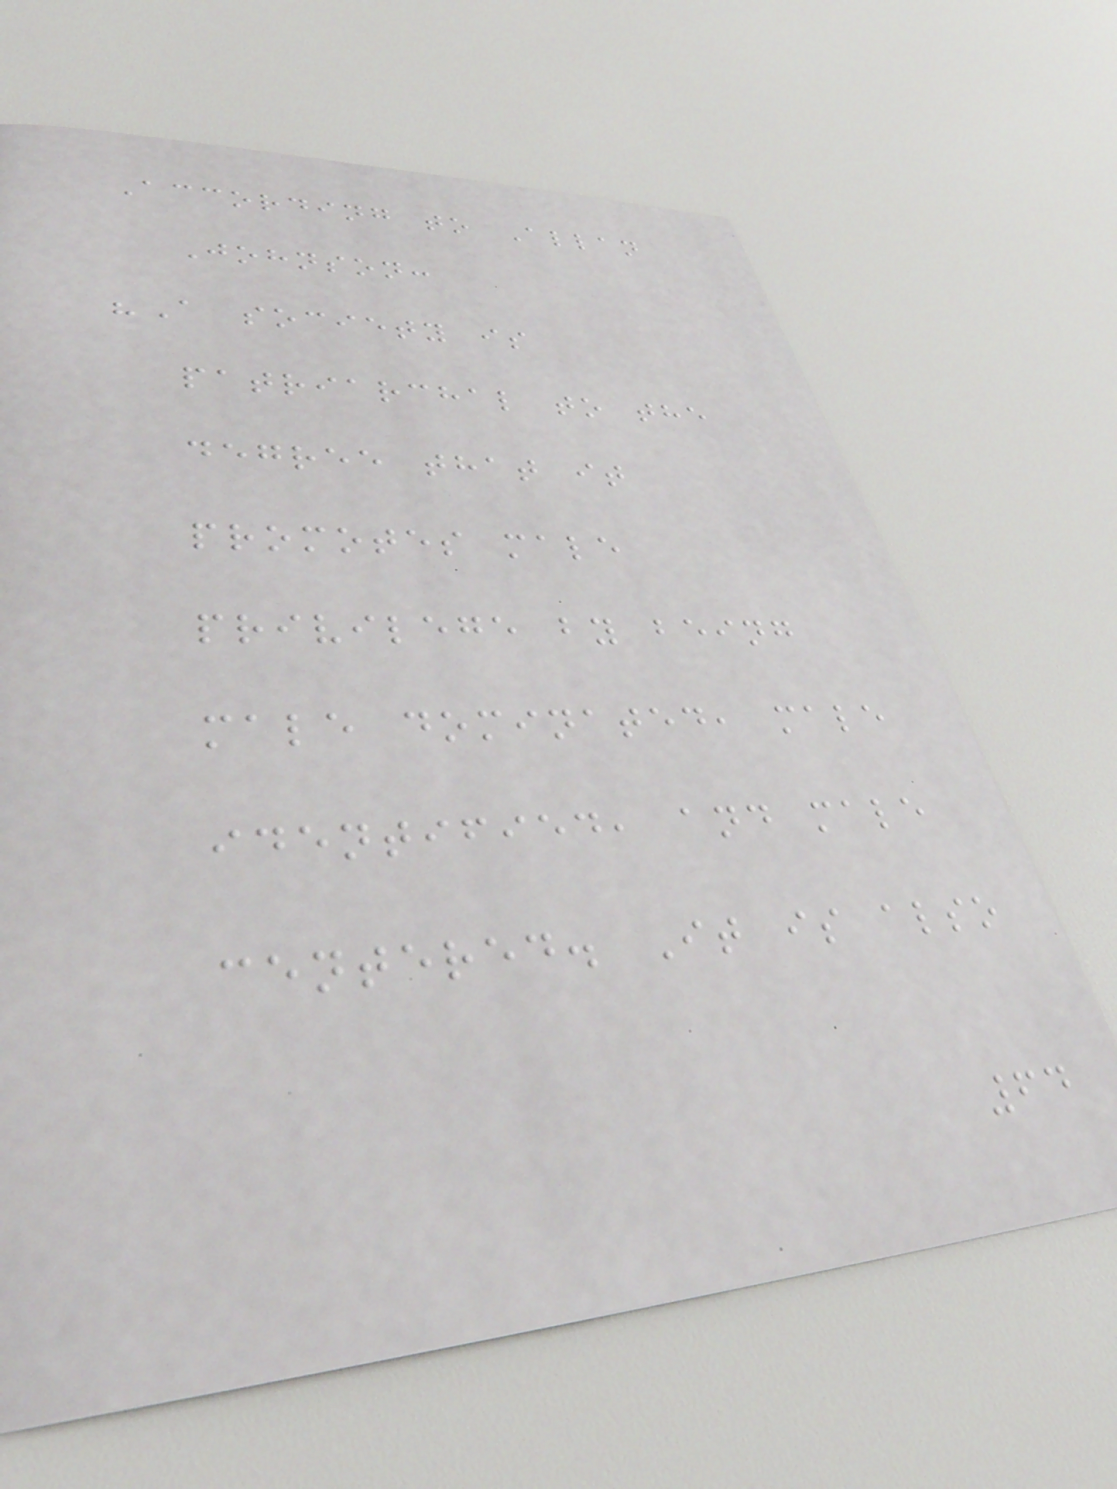According to Allan
Johnson:
"A society is
patriarchal to the
degree that it
promotes male
privilege by being
male dominated, male
identified, and male
centered. It is also
64
